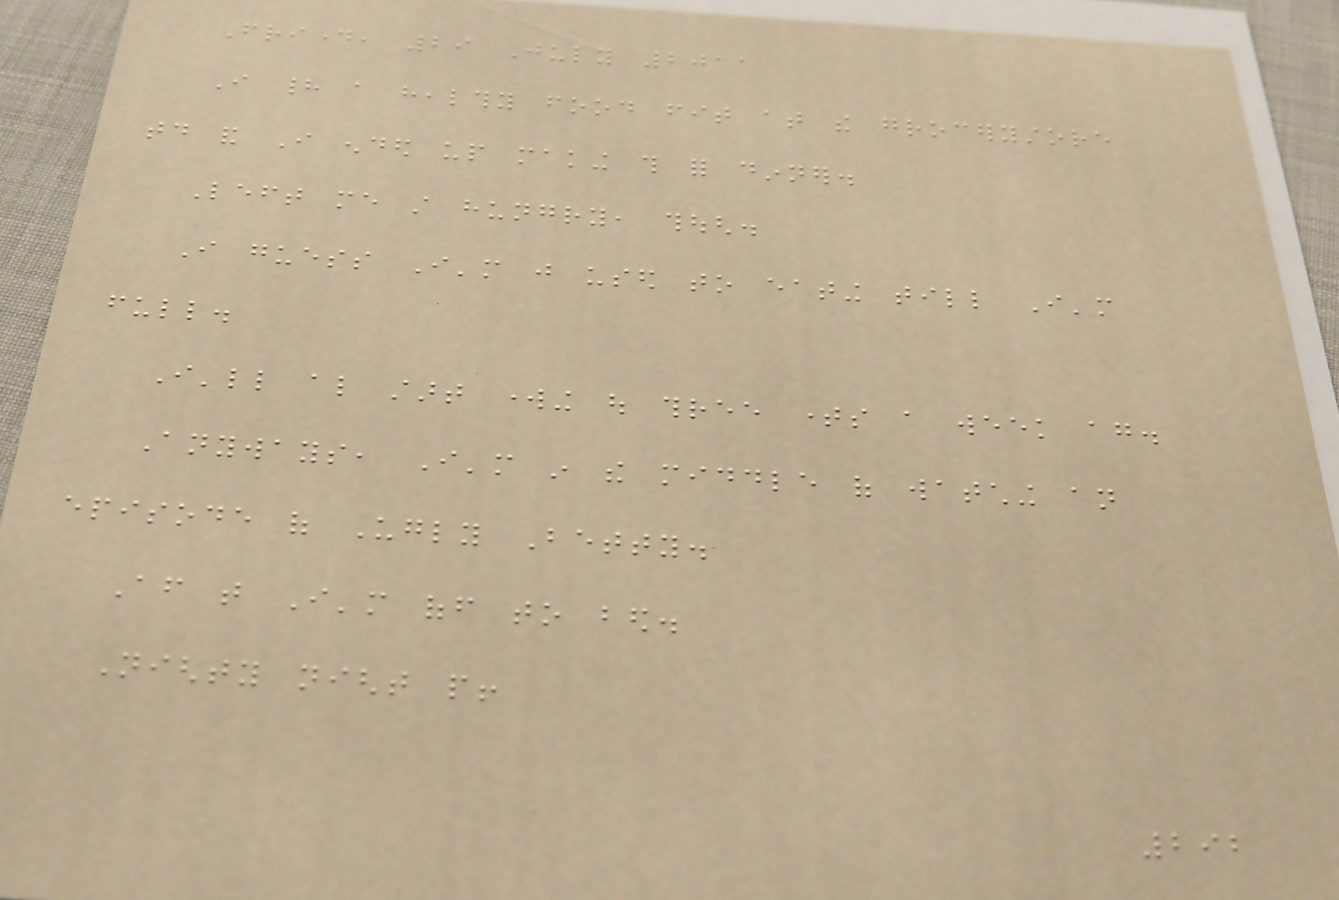Friday, 29 July 2011
I had a healthy food fit at the grocerystore
today and I ended up making this for dinner.
Left me still hungry, though.
I guess I'm just used to eating till I'm
full.
I'll also start working out three times a week again.
Anyways, I'm in the middle of watching an
episode of Ugly Betty.
After that I'm off to bed.
Nighty night people!
292
